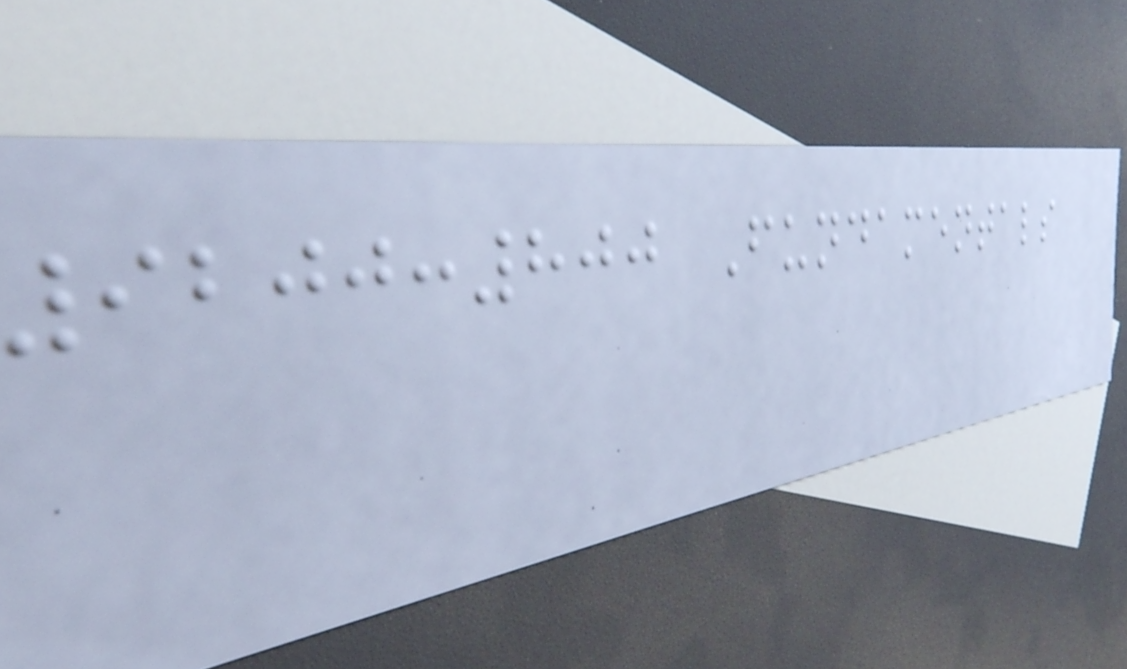9200:800 Fundamentals
